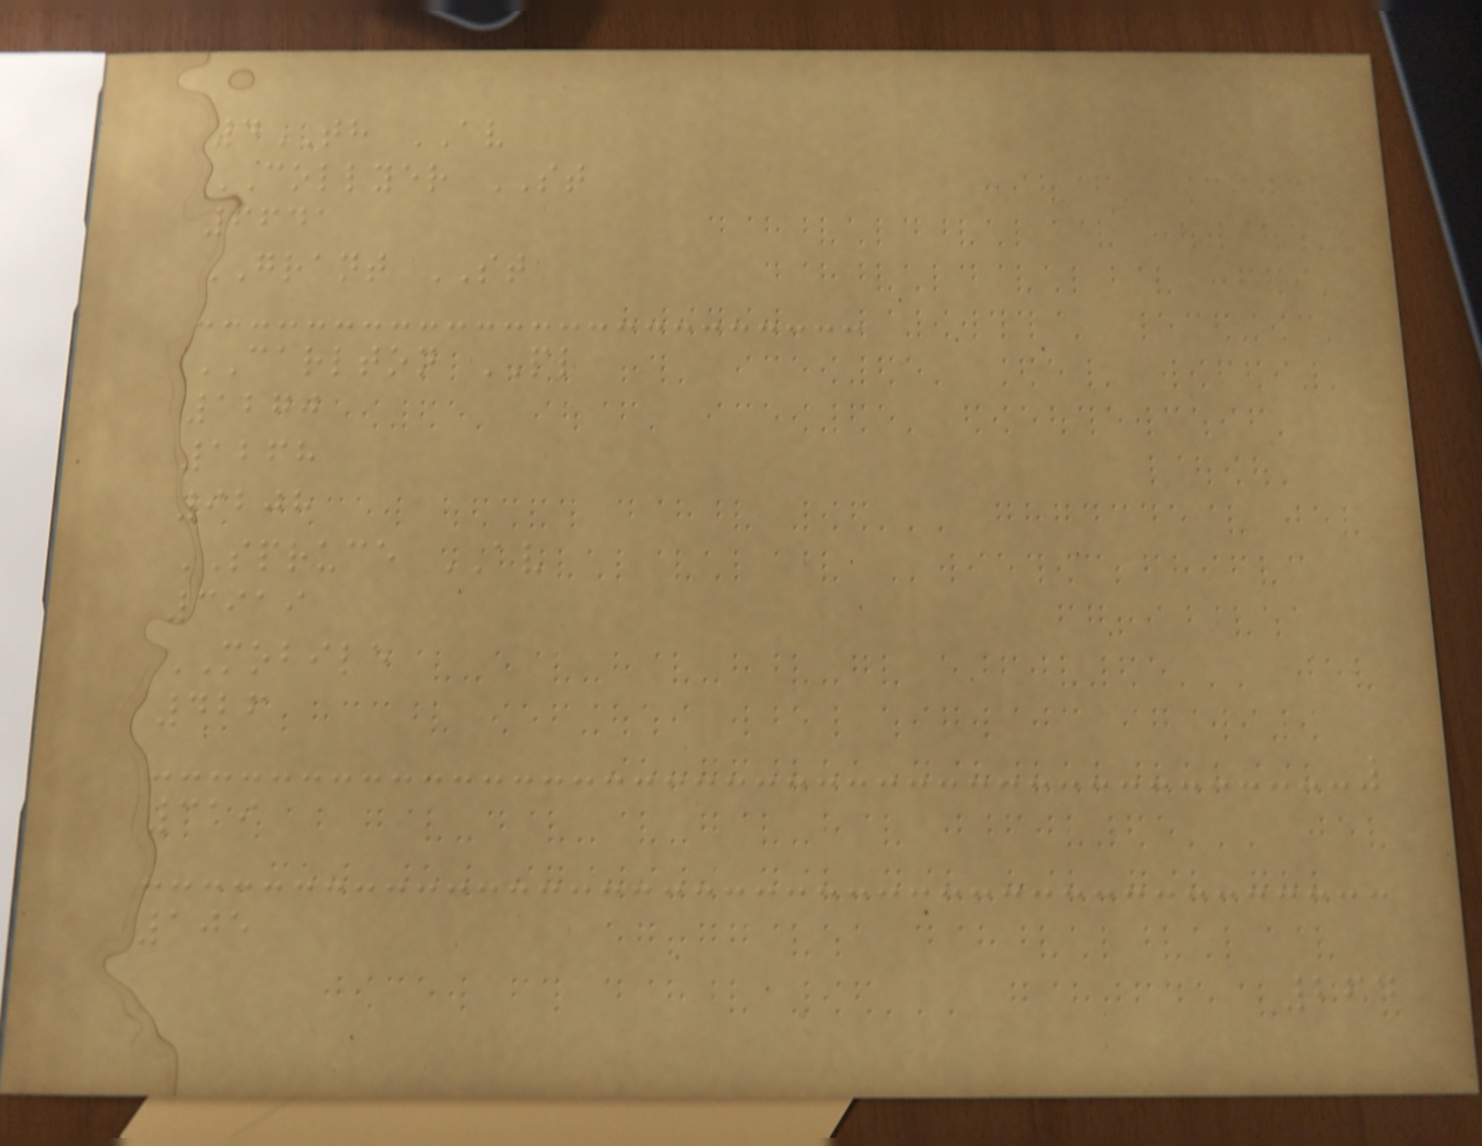4TH AV
COLLYER ST
6641
GRANT ST
CARLTON PL
1270
1268
9208
SPRUCE AV
3919
MOBILE
426
319
105
264
